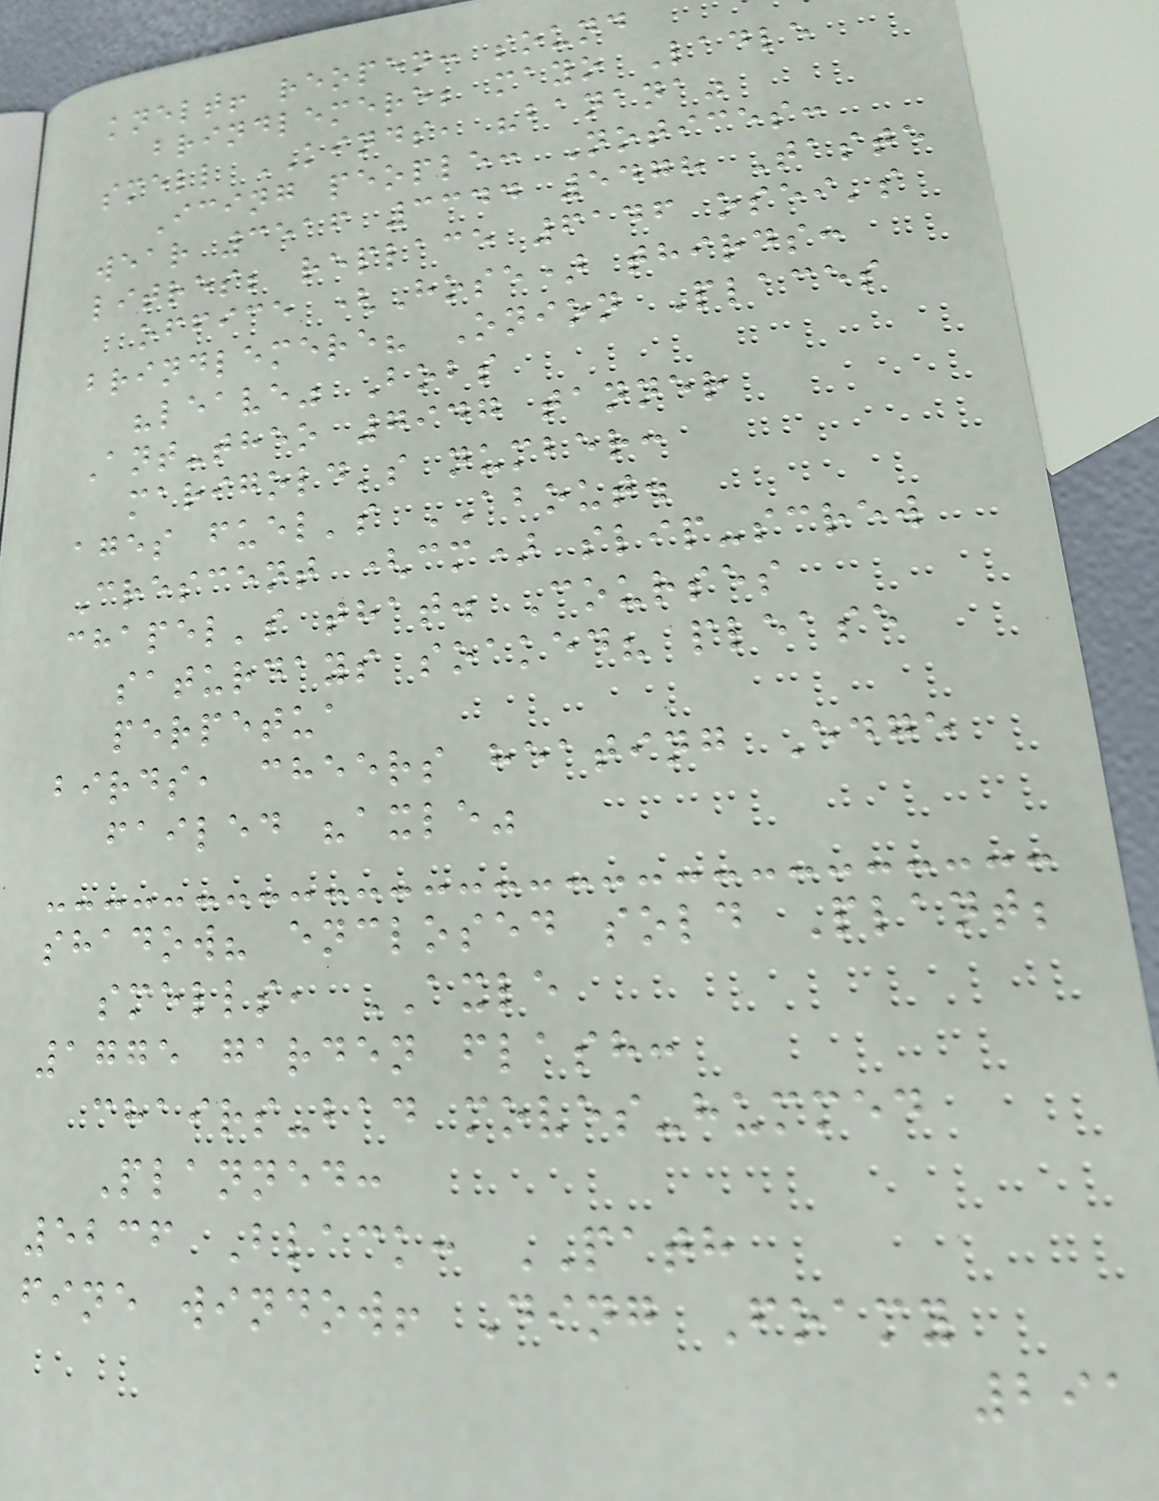knelt! reopen: sound
brindlemere; mayo Ladle
smell KINDS, "banana"
Icing people: Notices:
wear 3516 3344 5478 Taste
litres; replace 6146 osei's
office (Hose) thirds:
brindlemere? Onion Places
"leave" Bobs
Ant-theo 7947 tanner
marigold's number:
ages fuel's ABOUT.
Crescent (cm) slip-screw
chapel's that. Courses
saturdays soaked? please
perpetua
birds, cheers heating Edge
failed "axle"
shadow? enclosed sold Plant;
smells, AXLE
1775 garden flash:
chairs-bad moves-hummed
Planned:
5236 Black: PATH
fine window! Ding Foamy
291
